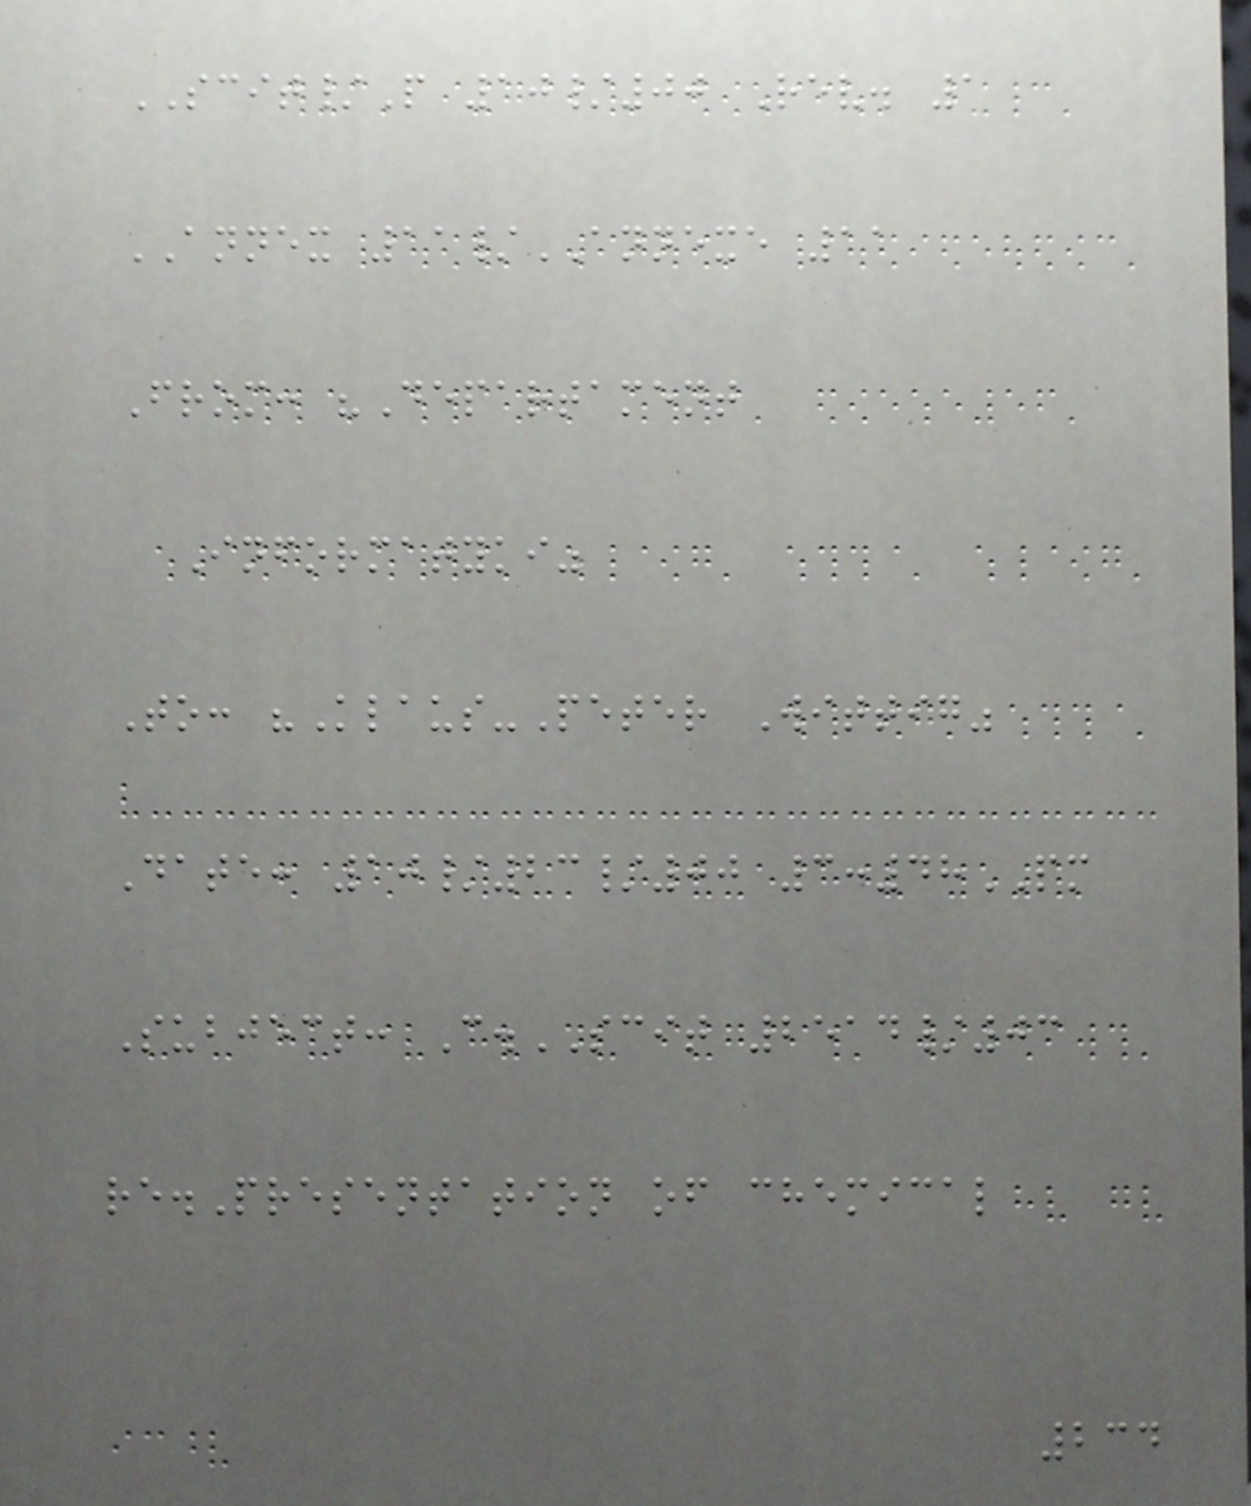SCIT/P 10/00 Rev. 1
ANNEX 11/ANNEXE 11
From: "Departament
Informatyki"
To: "Klaus-Peter Wittig"
Date: 10/23/00 3:48PM
Subject: C.SCIT 2514/03
re.Presentation of chemical
234
